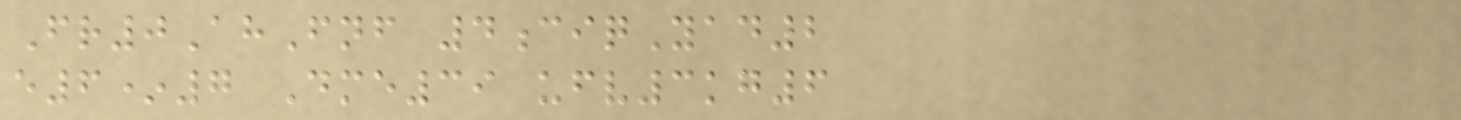Fr0AhFnf 4ciqYad2
e6*7 Dme39 ufv3kg6
